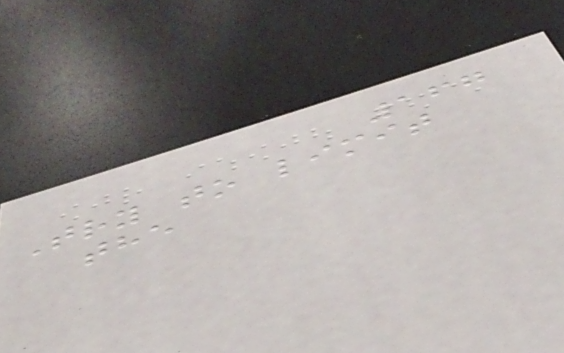167
Try to limit
the
